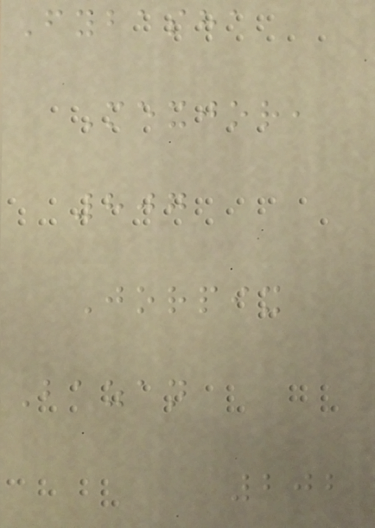Fybasha
Mexjor,
807
Jorpix
Bazan
202
